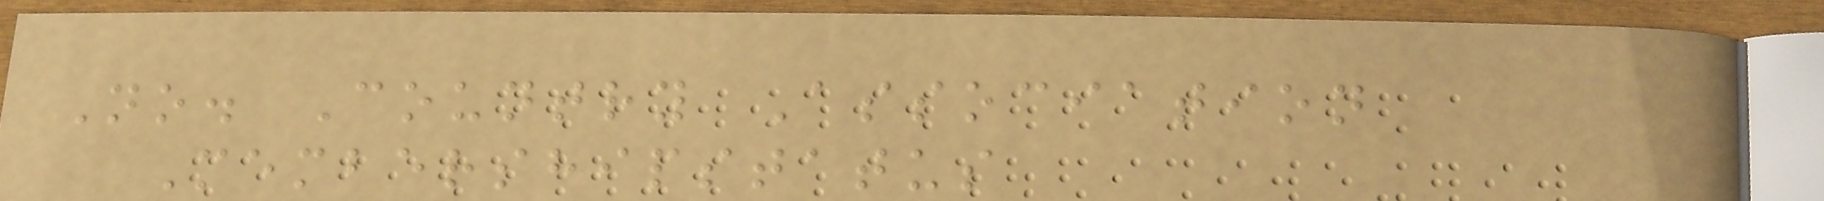No. Country Association
Membershipstatus
